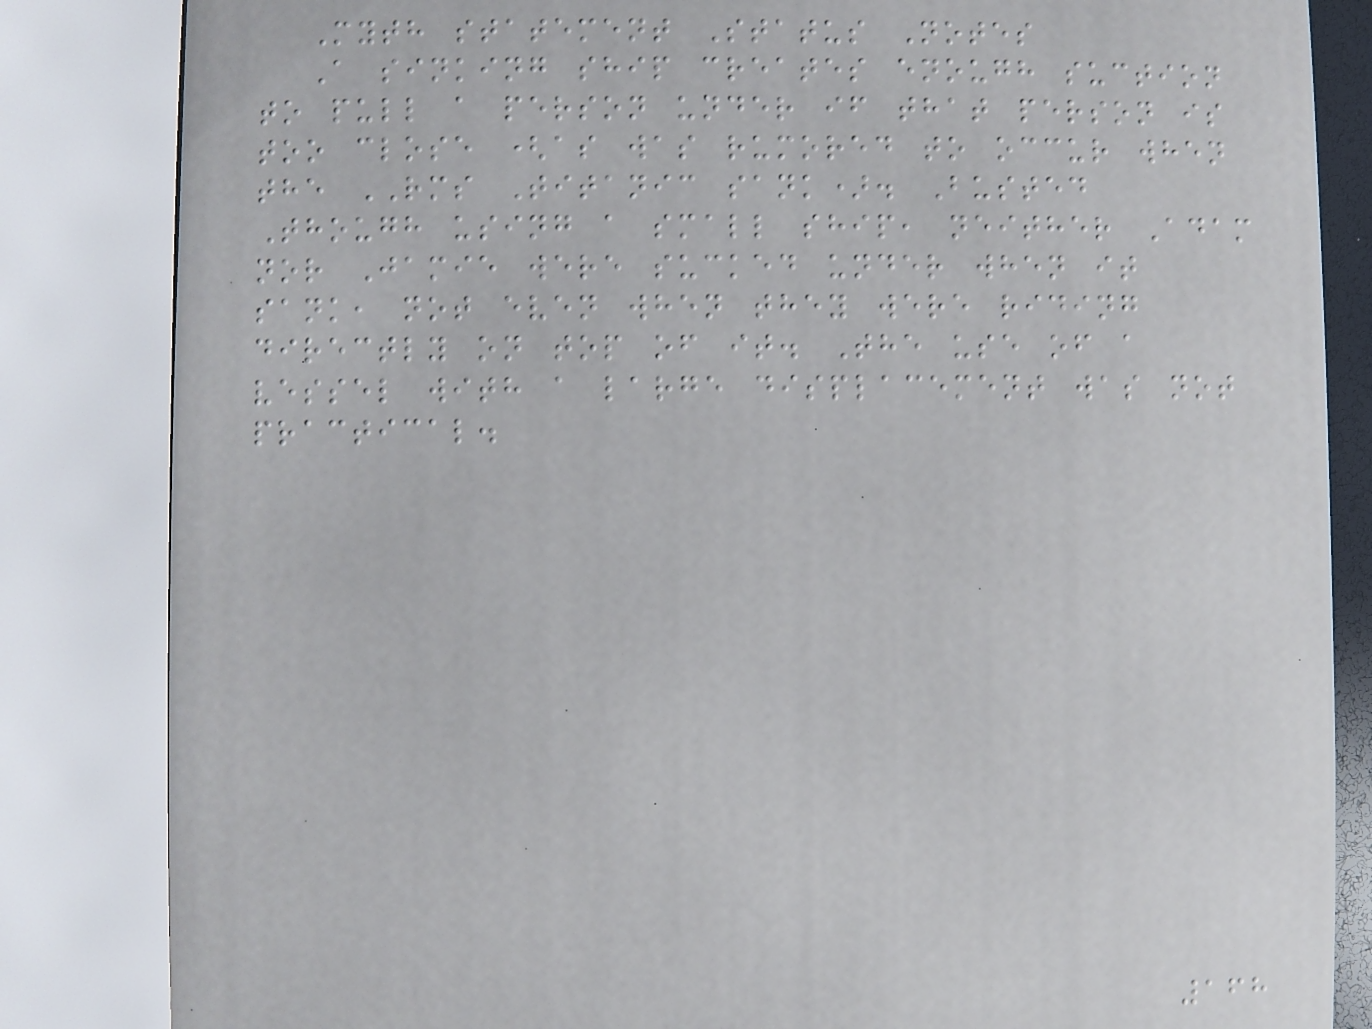Myth statement Status Notes
A sinking ship creates enough suction
to pull a person under if that person is
too close (as was rumored to occur when
the RMS Titanic sank). Busted
Though using a small ship, neither Adam
nor Jamie were sucked under when it
sank, not even when they were riding
directly on top of it. The use of a
vessel with a large displacement was not
practical.
168
